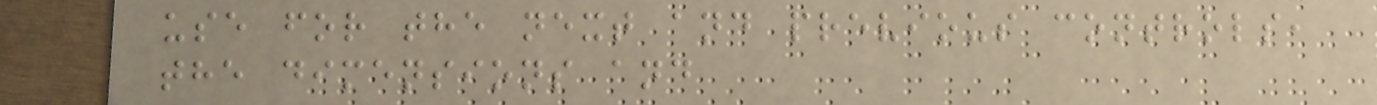use for the next and previous controls,
the dimensions and
